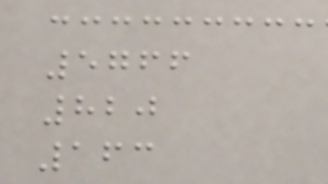5766
820
163
